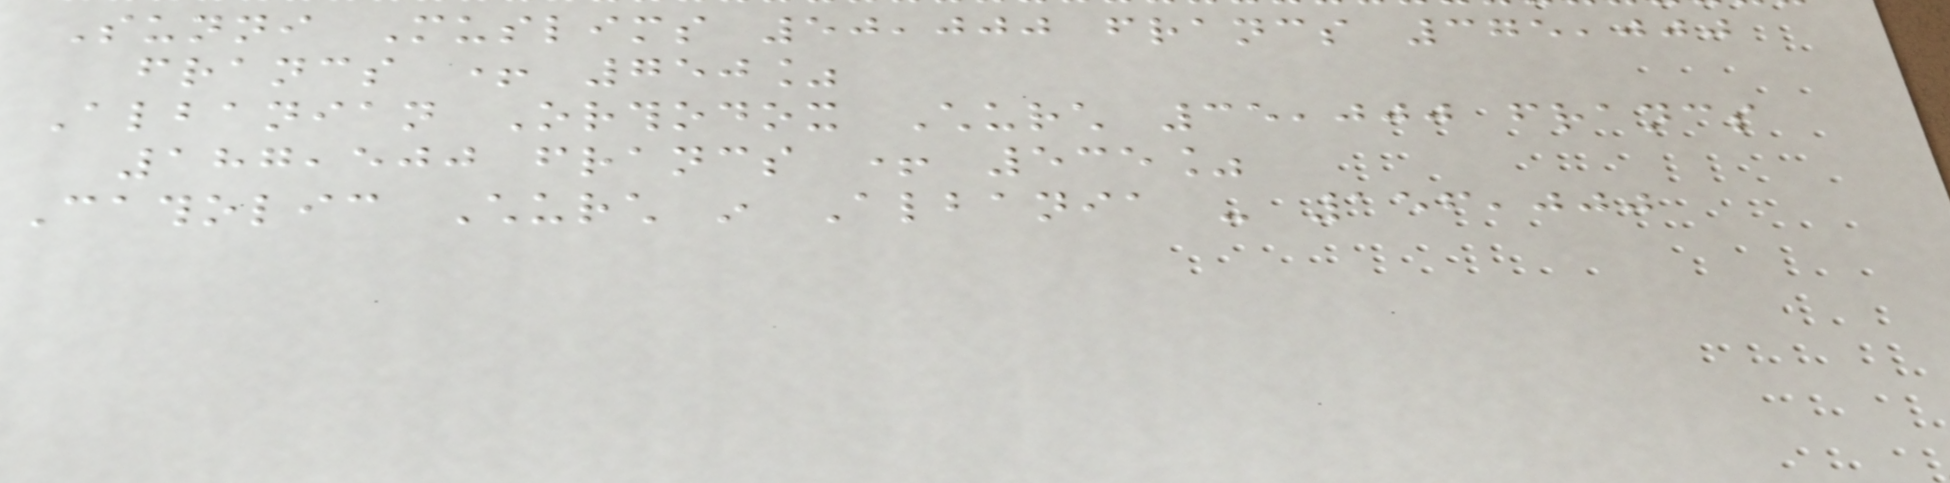Sunni Muslims 50,000 francs 375,000
francs + 750%
Albanian Orthodox Church 35,000 francs
187,500 francs + 535%
Catholic Church in Albania - 156,000
